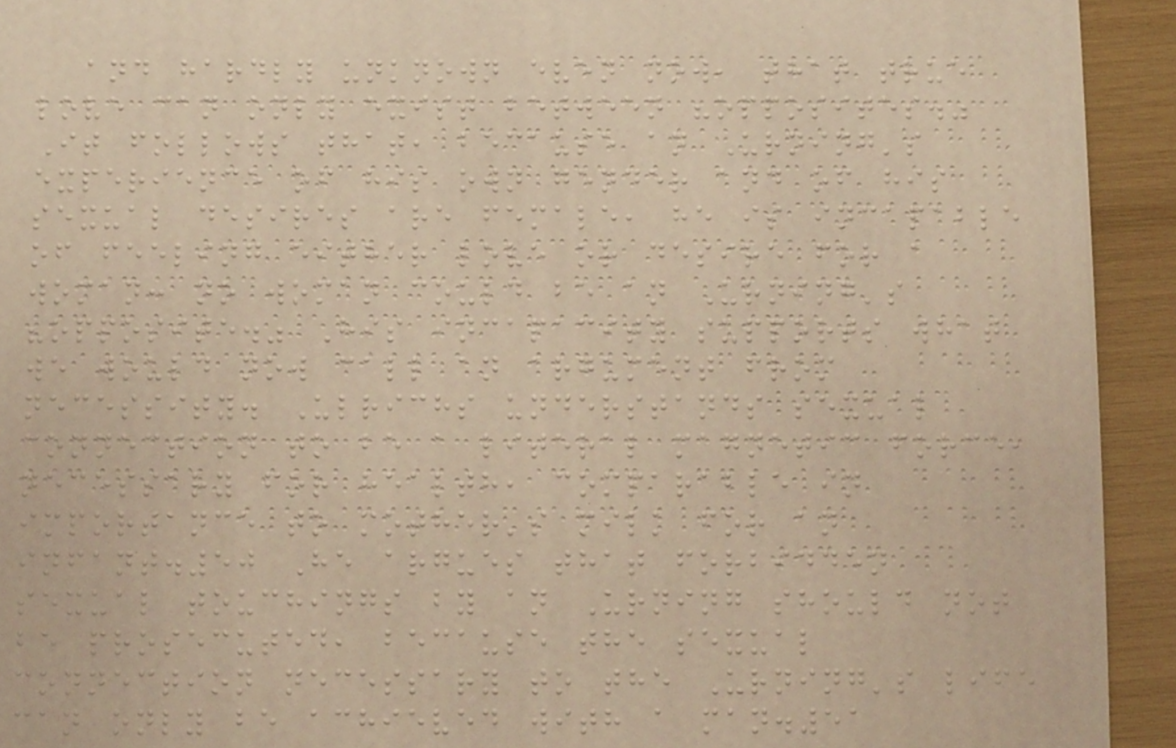and hardly unknown even now, that true
love can only exist between "opposites."
It follows that, because an Urning's
experience of his own gender and of his
sexual desires are female, he is incapable
of feeling either love or desire for a
woman: no woman could be an Urning's
"opposite." His incapacity supports what
we would now call an argument from
necessity. Ulrichs understands sexual
connection to be a literal magnetic force,
necessary for health, comparable in
importance to mother's milk for an
infant.50 He argues that forbidden
sexual touchings by an Urning should not
be prosecuted, because the sexual
connection necessary to the Urning's life
can only be achieved with a man.51
